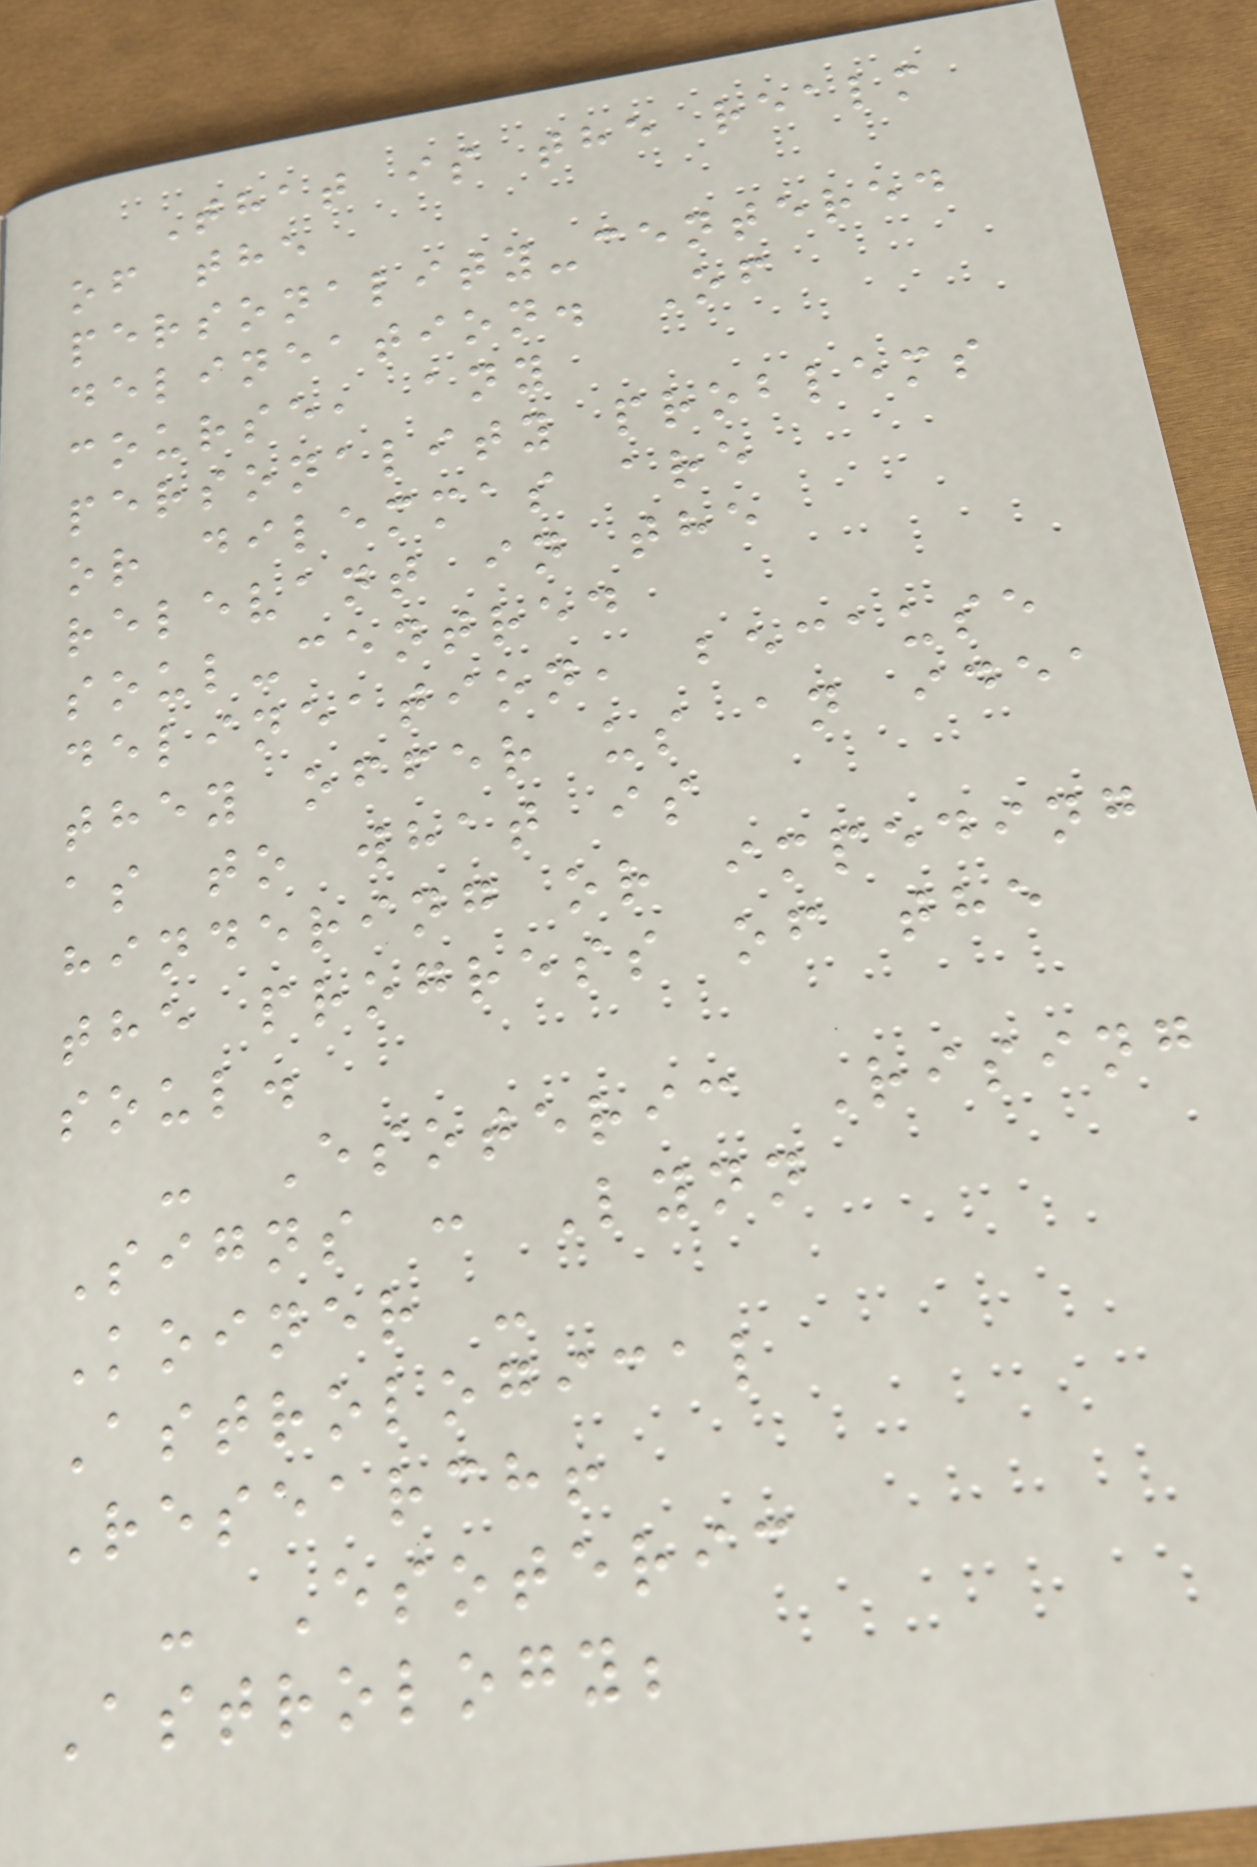That is the realm
of the
personality-centered
delineation. Of
course, any
personality problems
or dilemmas are
relevant in the
soul-centred
delineation, because
they offer us an idea
as to what is
hindering or impeding
the progress of the
soul.
- Esoteric Rising
Signs : Lynn
Koiner -
Astrological
Research!
- Esoteric
Astrology;
